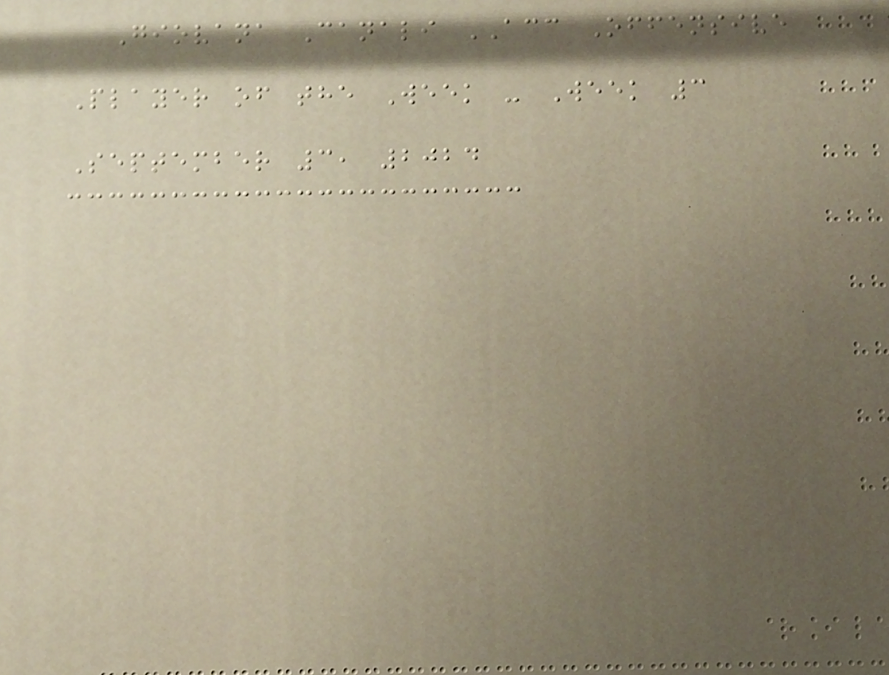Giovana Canali ACC Offensive
Player of the Week - Week 3
September 3, 2024
